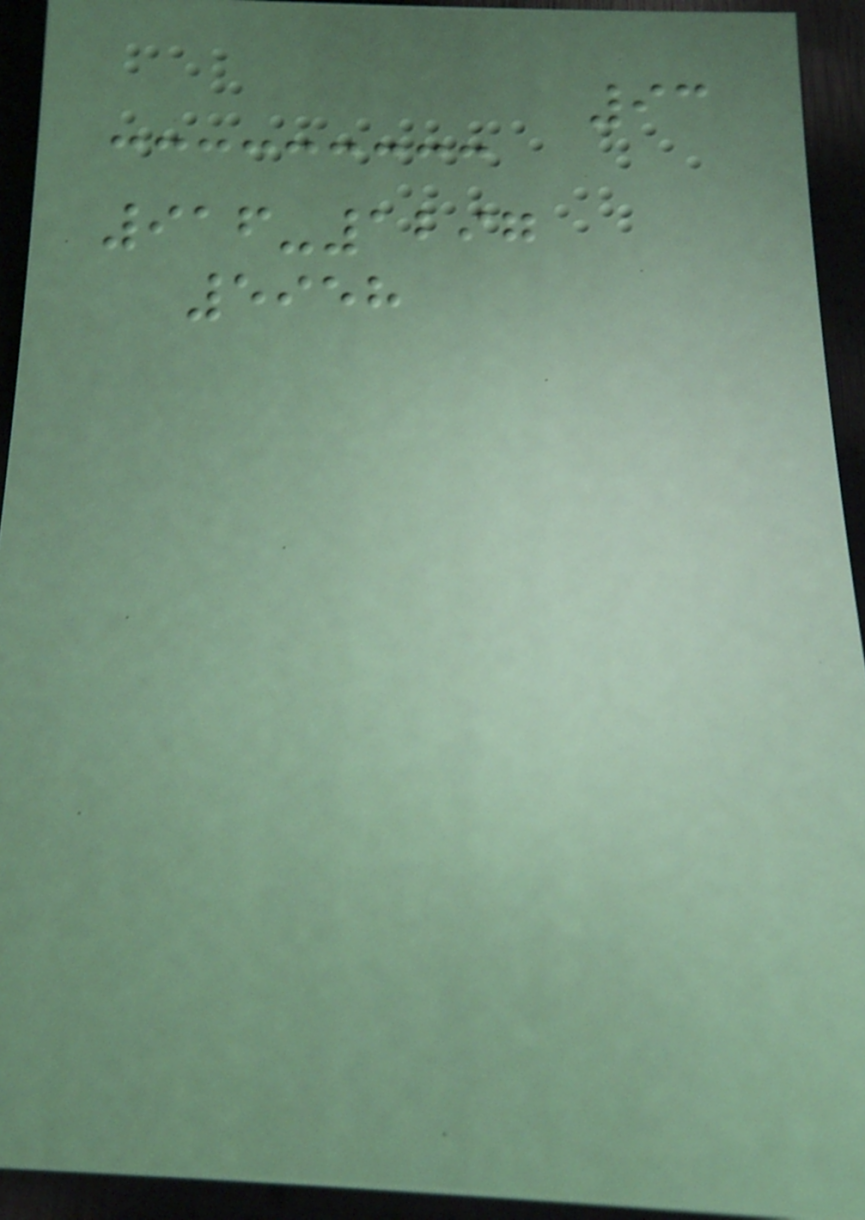93
916-1297
5958
